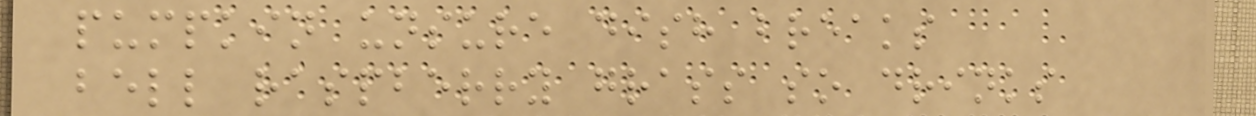pumpkin unsure dish breaks
bell raspberry grass so drinks
